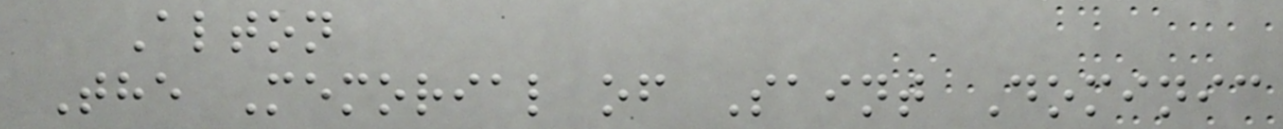Alton
The Memorial of Saint Dominic
